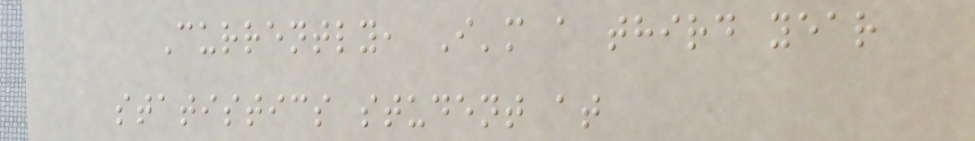Currently, I'm a third year
statistics student at
